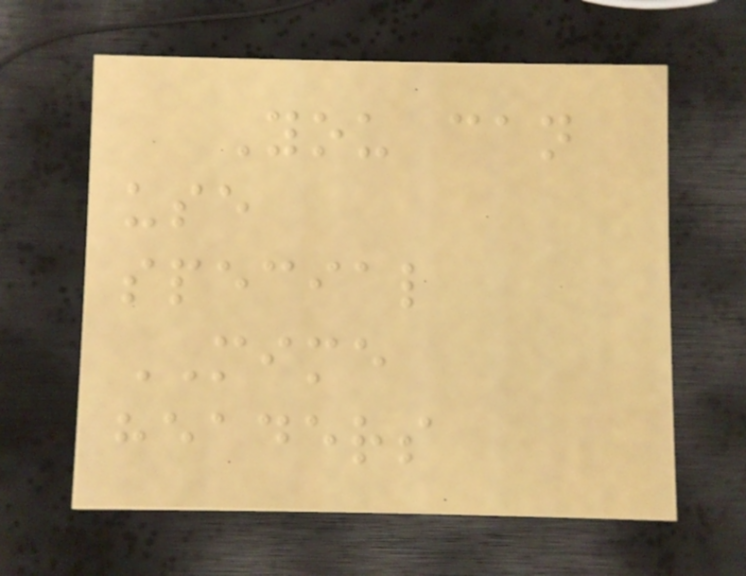You can
use
special
MIME
headers
